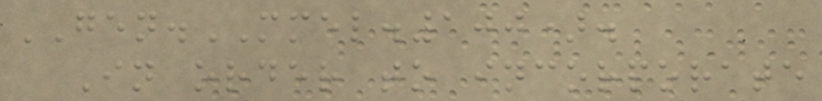GEN.MMEL.100).
In order to incorporate
